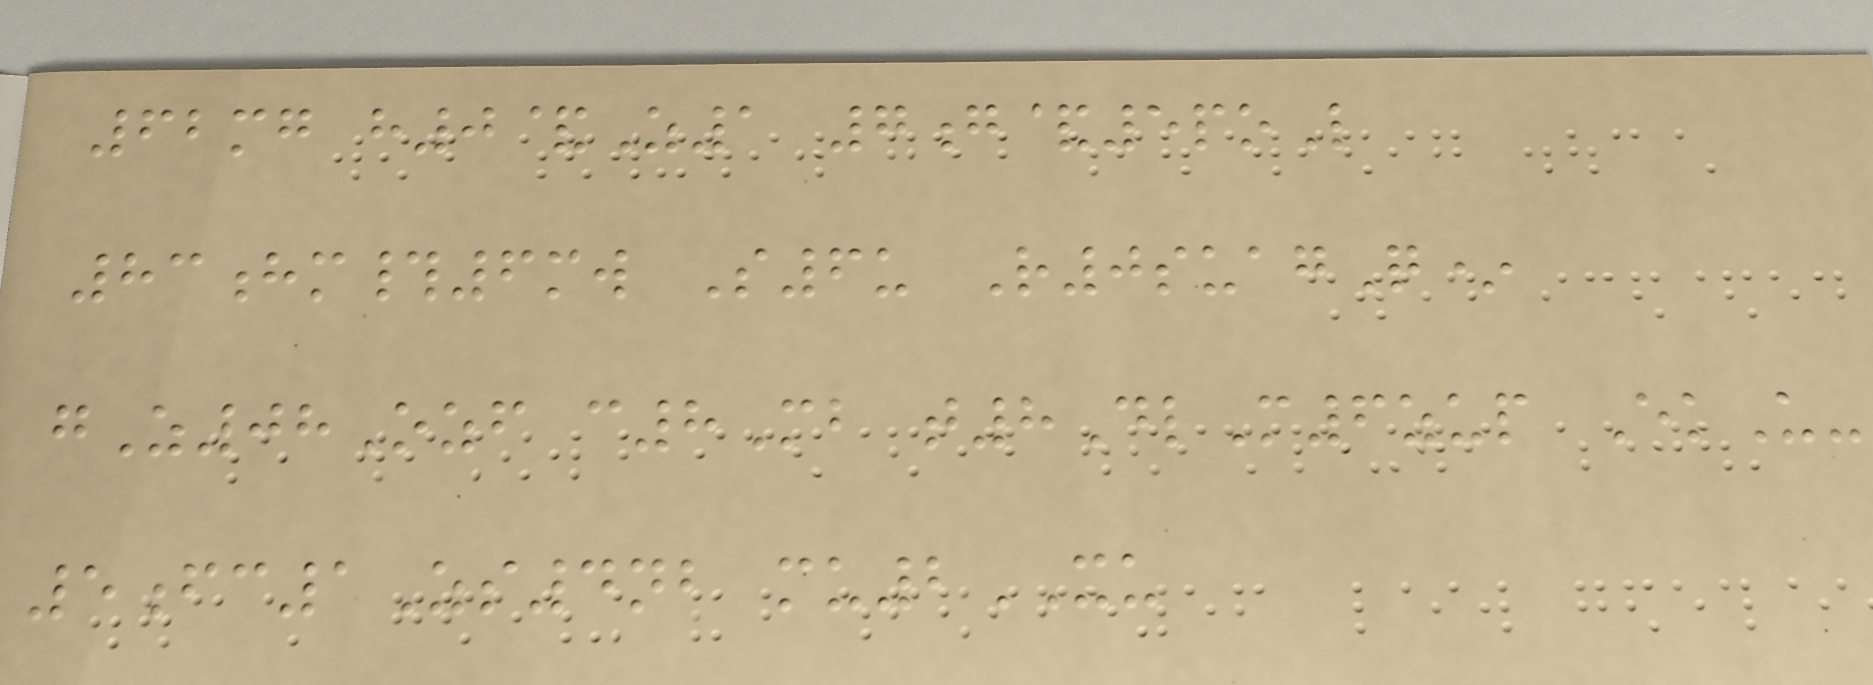62mg h0&Z1 7g&5poL
83hm#6mw S6u R0suagQ*
gZ08Ozf c8Mb t8DlM6zup EkU-
5fc1Zs4nb mu2XU
